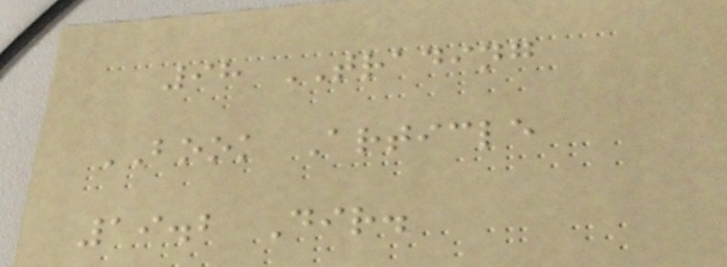98 TRADING
BOOK Article
19.2 Dir.
